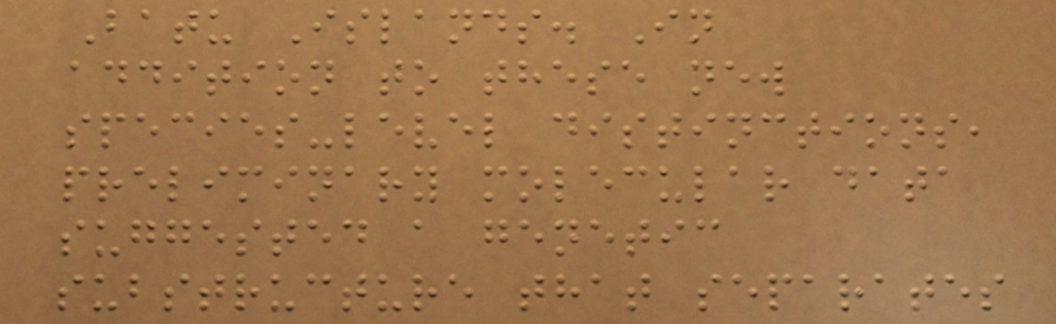Batu Islands. In
addition to these new
species-level distinctions,
preliminary molecular data
suggested a genetic
substructure that separates
